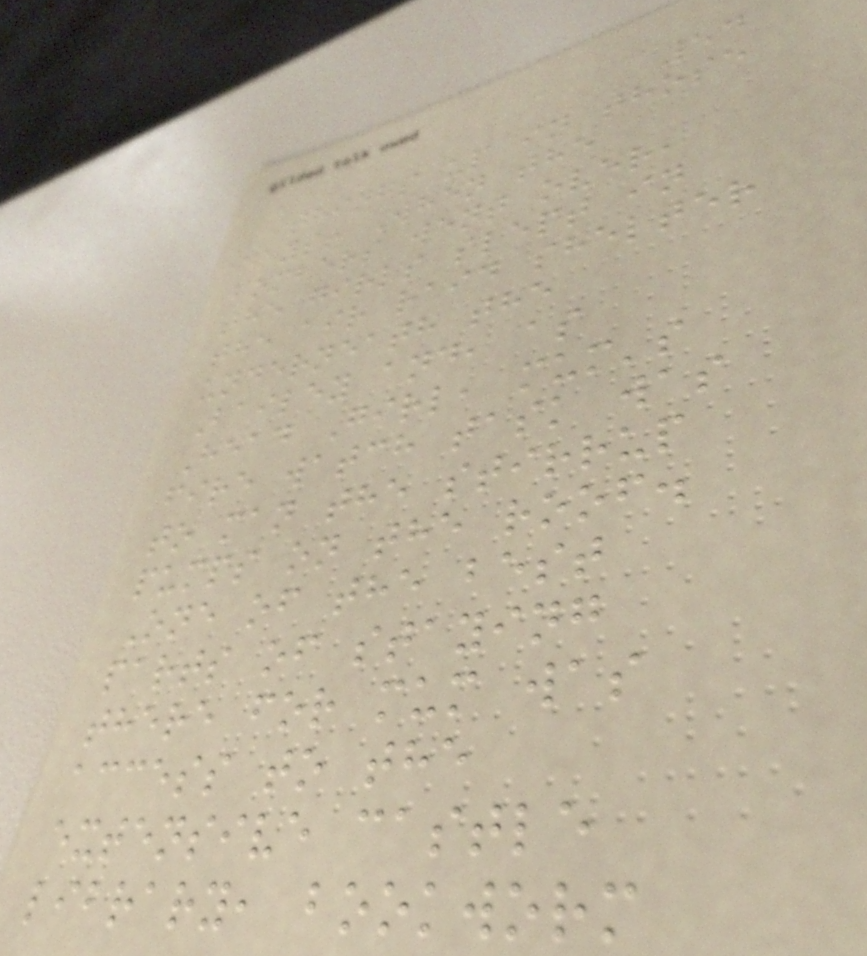54
things up in those
days! When the
bombers went over,
the girls slept in
the air raid shelter
underneath the
Bailey and, as
Head Girl, mum's
fire watch task was
to man the stirrup
pumps on the roof.
One of the best
parts of staying
there for mum was
access to the
extensive castle
library, bookworm
